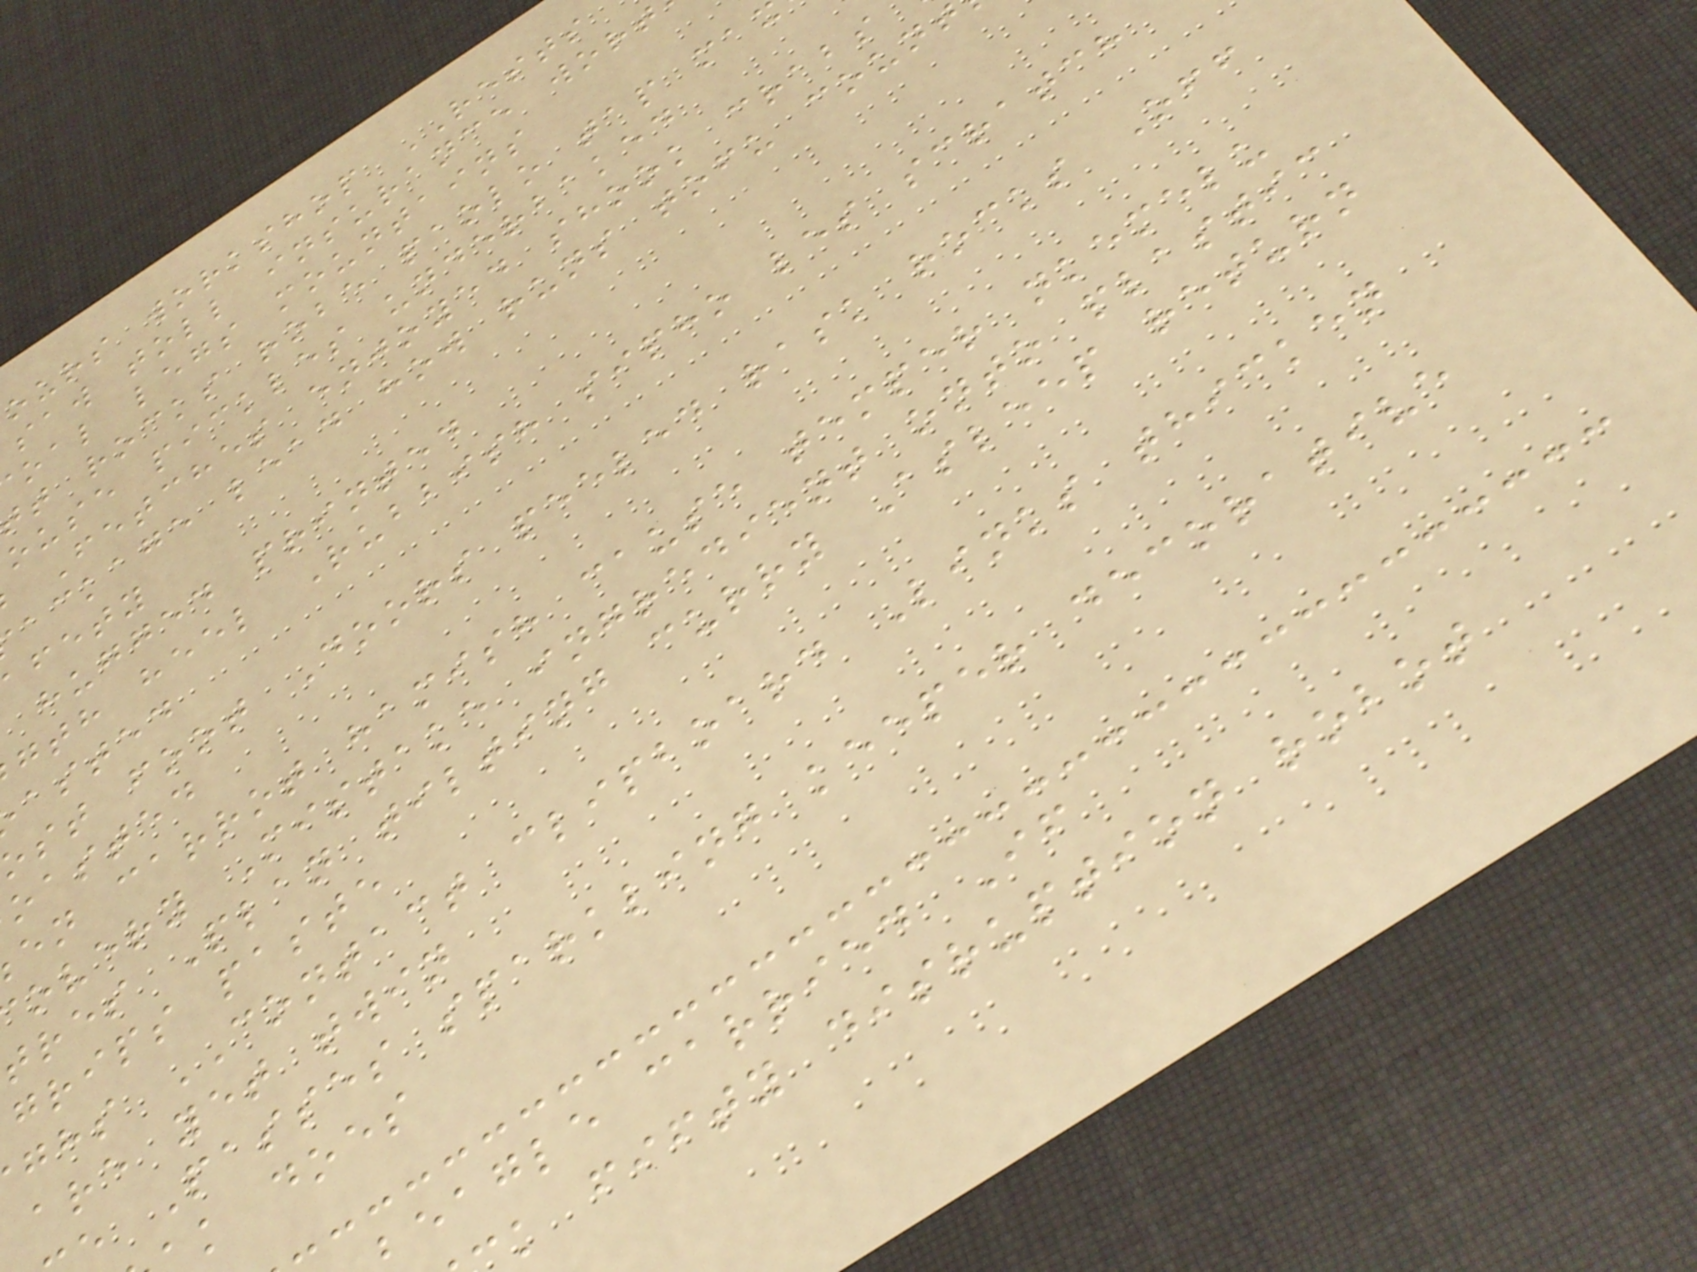ours workshop RESTS
saw toll insurance wort
oal legs mountains
t rocks robe paolo tap ma
ouse pickles underbaked
Fetches enjoyed shook crabs
ackage lead how runs tofu count
fety
hugged printed
gth heel Rubbish sipho les scratch
asted
ost foot Doors peeled rask rocks Off
oasted
en carrot hamish cause temper nkemelu
overy Mistake ingredient onto plastic
tres Plan tilting curry Asleep return
grips paste
ghs CONTACT clipboard Links thicken
are yet twin
e Passes sparkling keeper decorative
k does
eagle carried If
k fifty disruption robot
